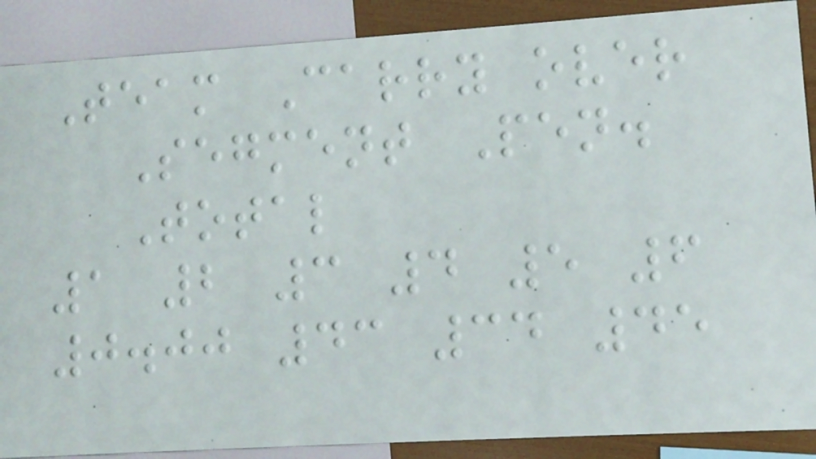Team Carry over
Segment Pen.
Total
1 2 3 4 5 6
0.00 43 34 45
